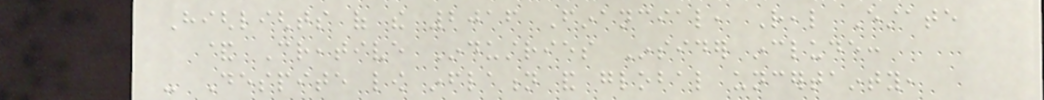Highlights of the 2016 Financial, Real Estate
& Creative Industries Insider include:
- Despite low inflation and global uncertainty,
